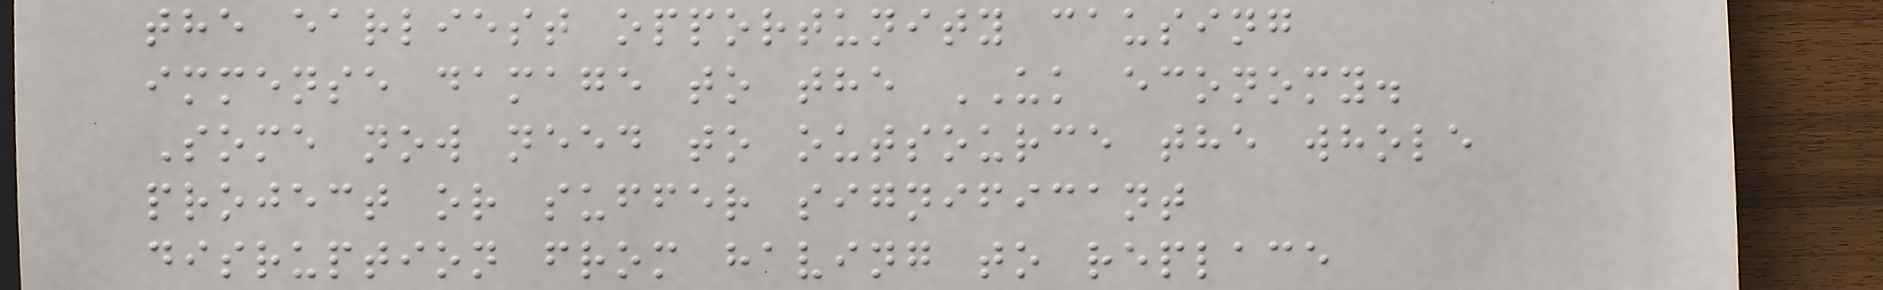the earliest opportunity causing
immense damage to the UK economy.
Some now need to outsource the whole
project or suffer significant
disruption from having to replace
